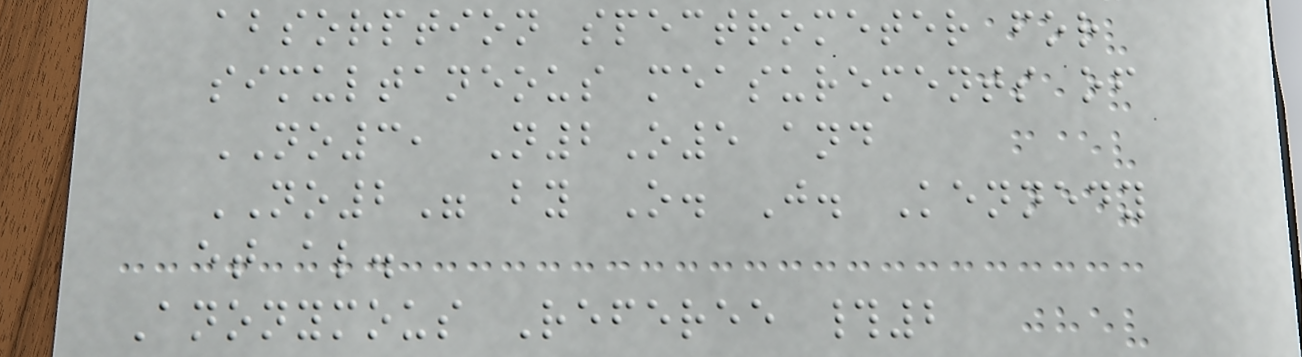absorption spectrometer for
simultaneous measurements of
NO3, N2O5 and
NO2" by O. J. Kennedy
et al.
Anonymous Referee #2
